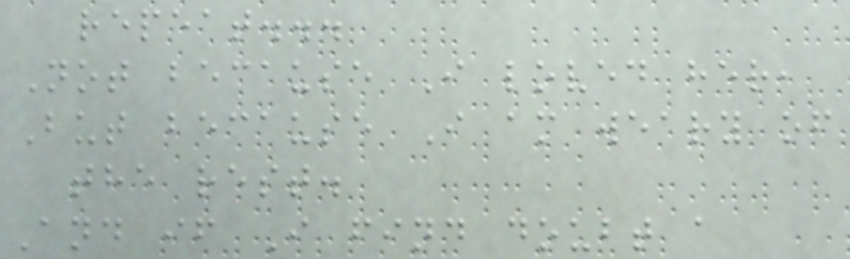repeat...
Not because I loved her,
But because I am weary of
the rest.
And if I find doubt a
